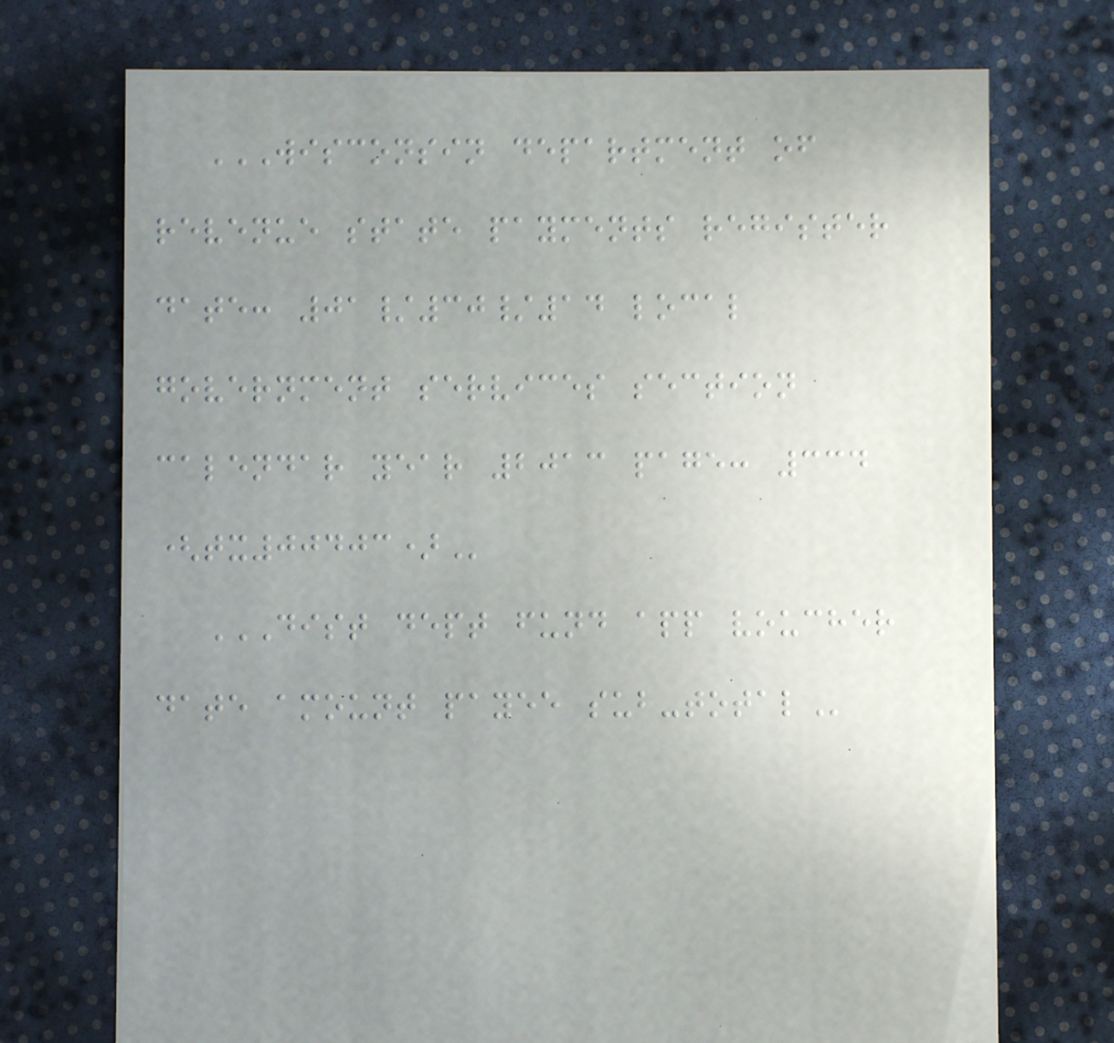WISCONSIN DEPARTMENT OF
REVENUE STATE PAYMENTS REGISTER
DATE: 01/30/14 LOCAL
GOVERNMENT SERVICES SECTION
CALENDAR YEAR 2013 PAGE: 334
(TX00403)
DIST DEPT FUND APP VOUCHER
DATE AMOUNT PAYEE SUB-TOTAL
